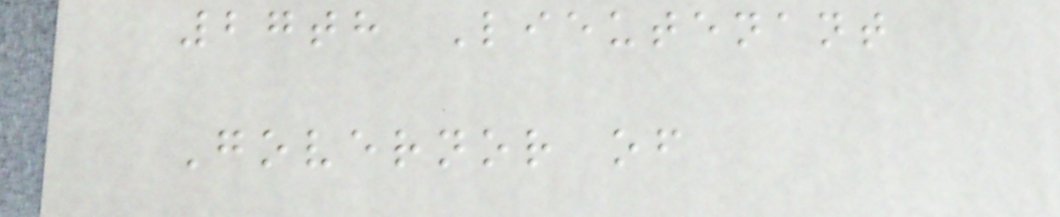27th Lieutenant
Governor of
